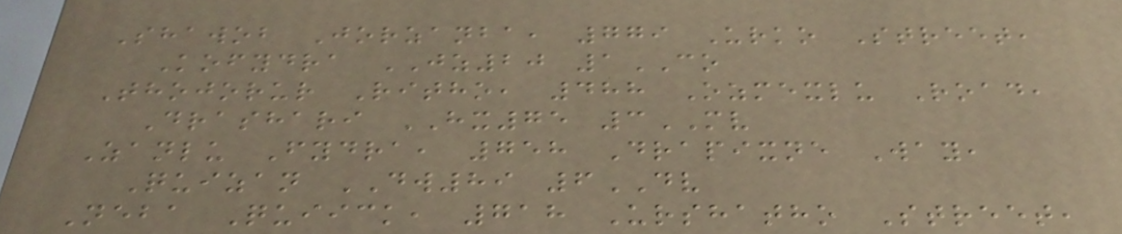Shawob Jorzanba, 779 Urko Street,
Kofydra JZ20 1CO
Thojorur Ritho, 488 Ozmexlu Road,
Drashari HX75 3MV
Zanlu Fydra, 758 Drapixne Way,
Quizan DW89 6DV
Neba Quiick, 718 Urshatho Street,
